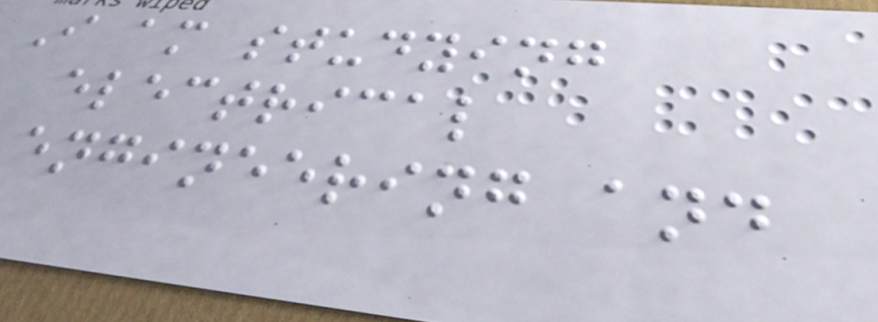I am studying
electrical
engineering and
